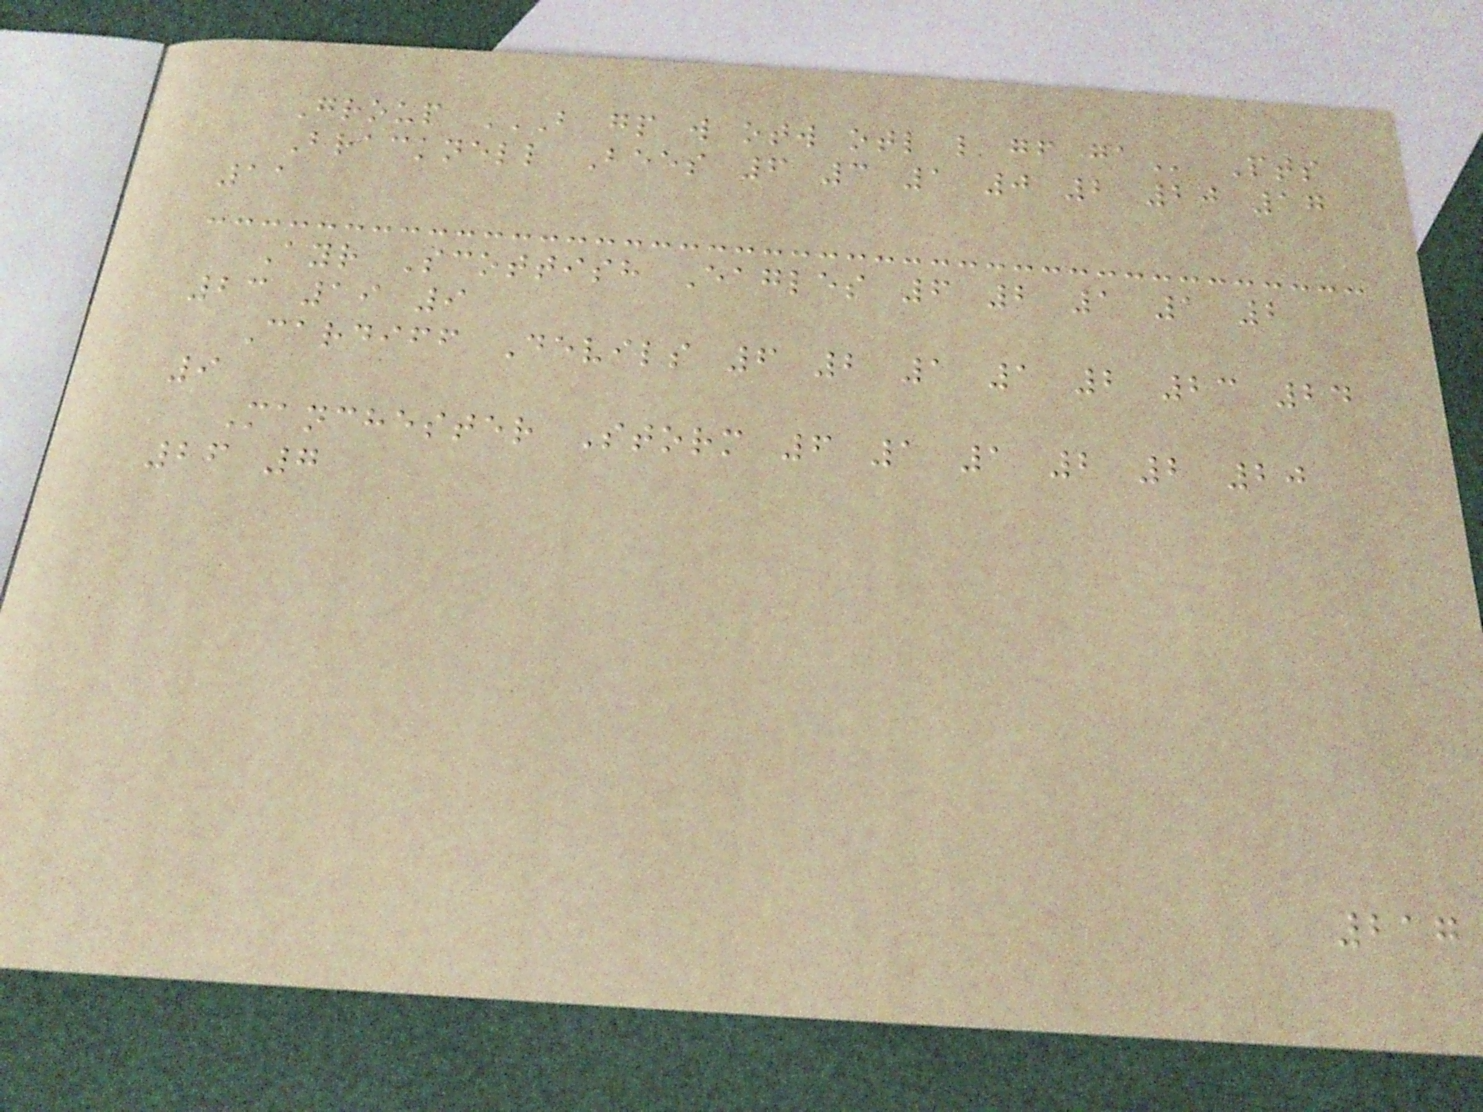Group B GP W OTW OTL L GF GA Pts
Bracknell Bees 6 3 1 0 2 20 17
11
Ayr Scottish Eagles 6 2 1 1 2
23 19 9
Cardiff Devils 6 2 1 1 2 23 24
9
Manchester Storm 6 1 1 2 2 20
26 7
217
